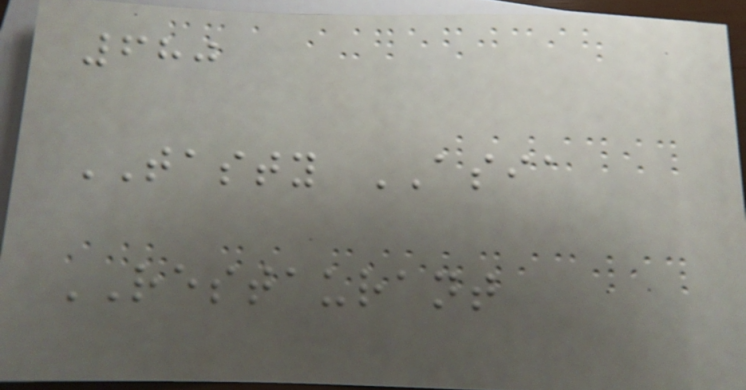680
TASTY ASIA
RESTAURANT
